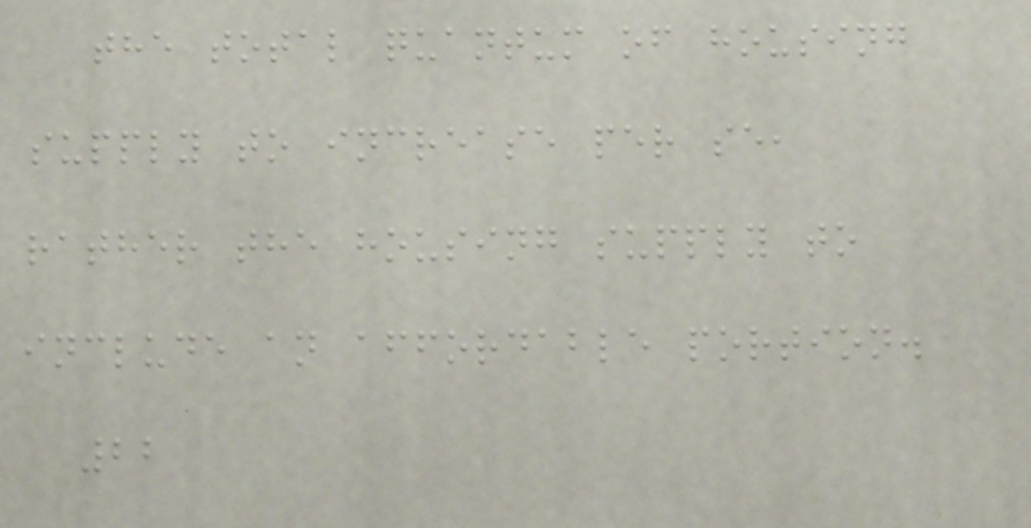the total quantum of housing
supply to increase per se,
rather the housing supply to
include an affordable portion.
22
